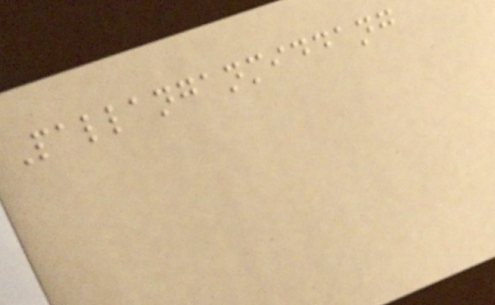Pallanganmiddang
